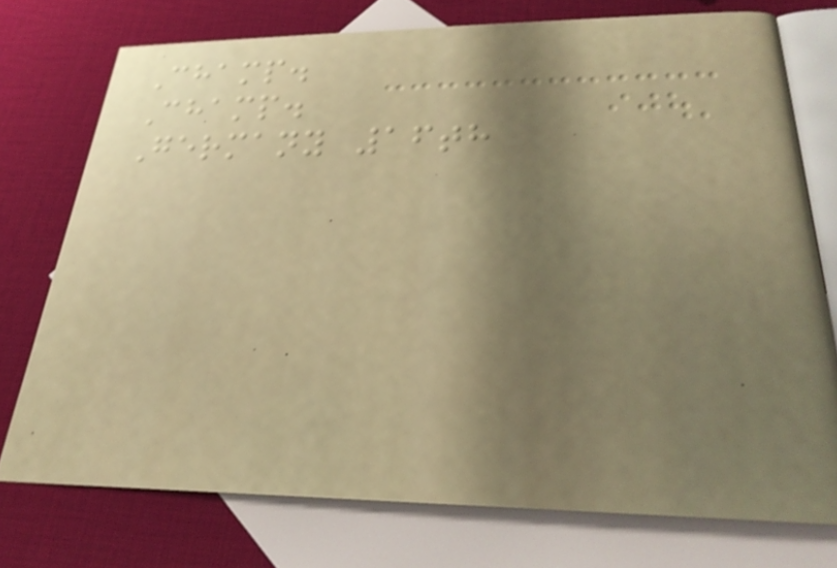Champ.
Champ.
Germany 16th
